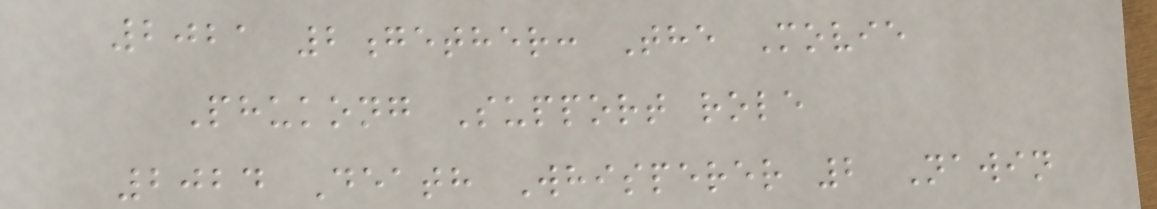2021 2gether: The Movie
Phukong Support role
2024 Death Whisperer 2 Nawin
